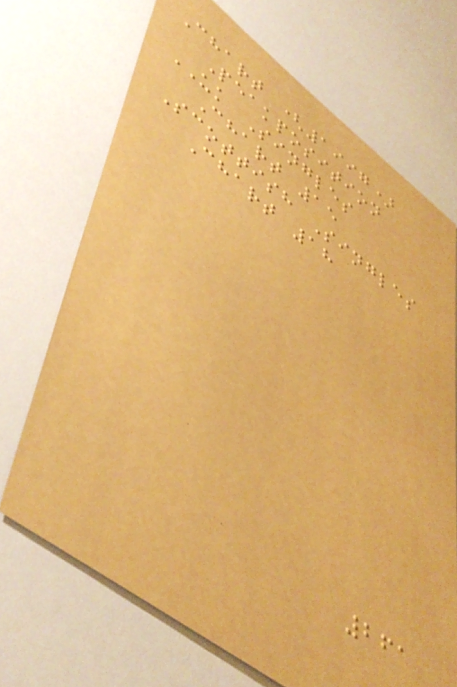Chart (1997)
Peakposition
UK Singles
Chart 15
Scottish Singles
Chart 18
261
